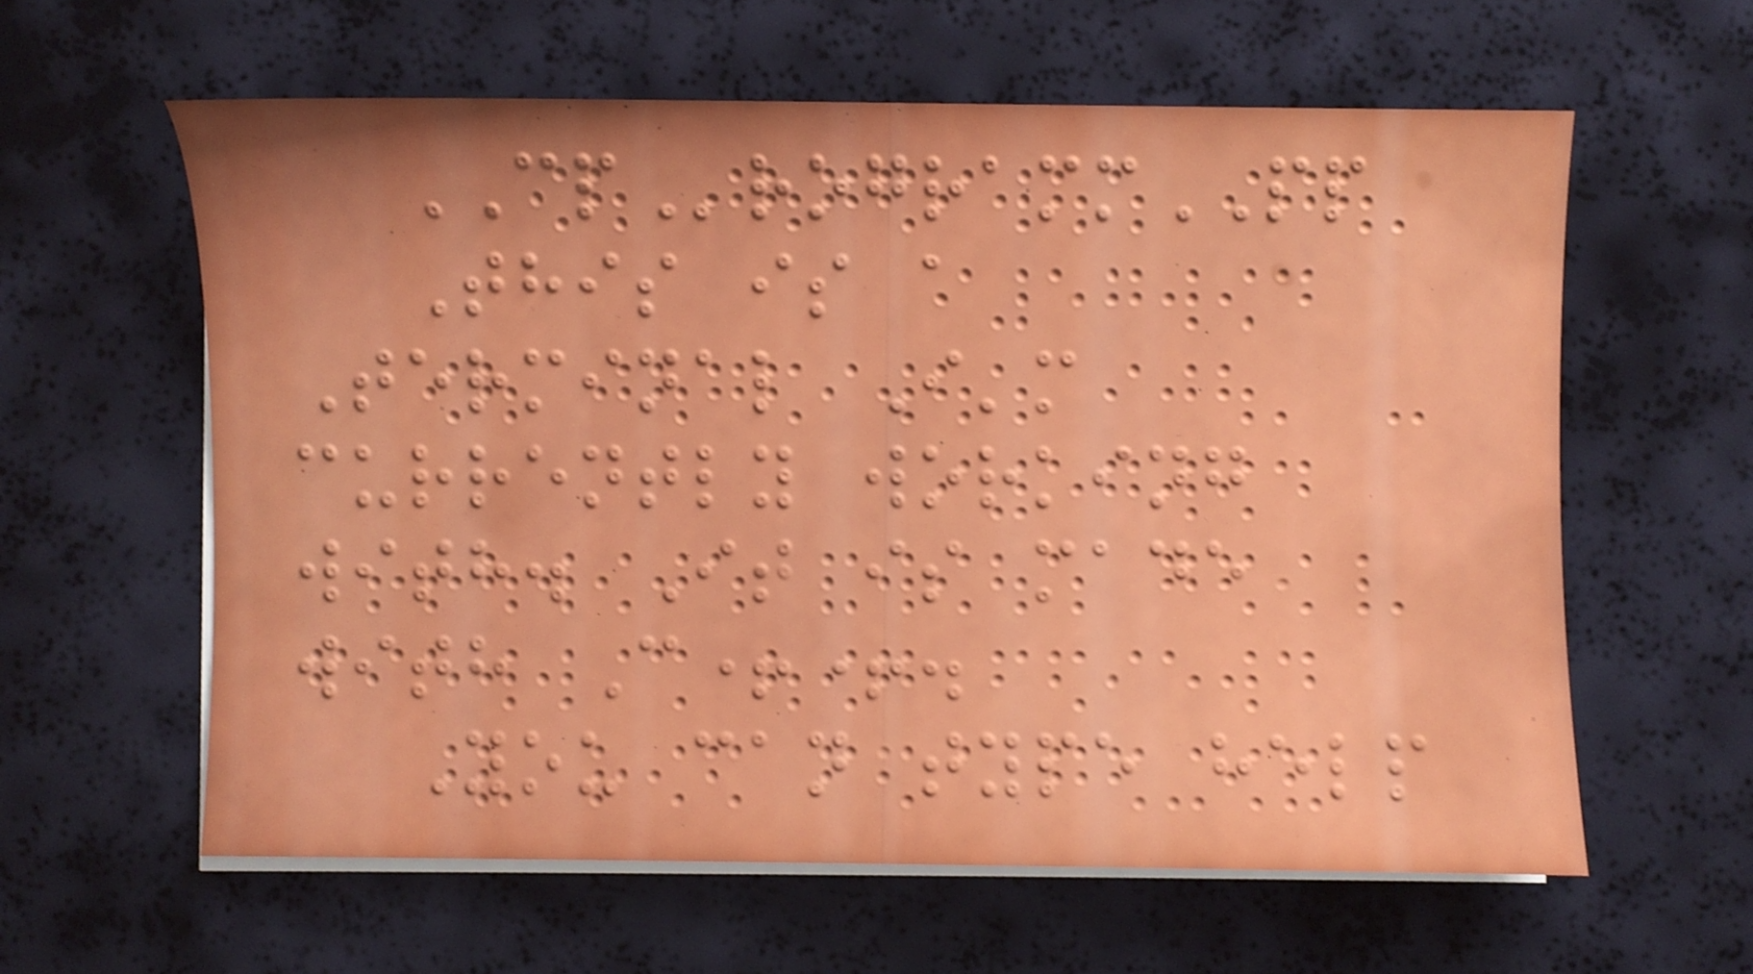CProgrammPP
This is a
Terminal I'm
currently working
with. It is made
with C++.
You can type help
